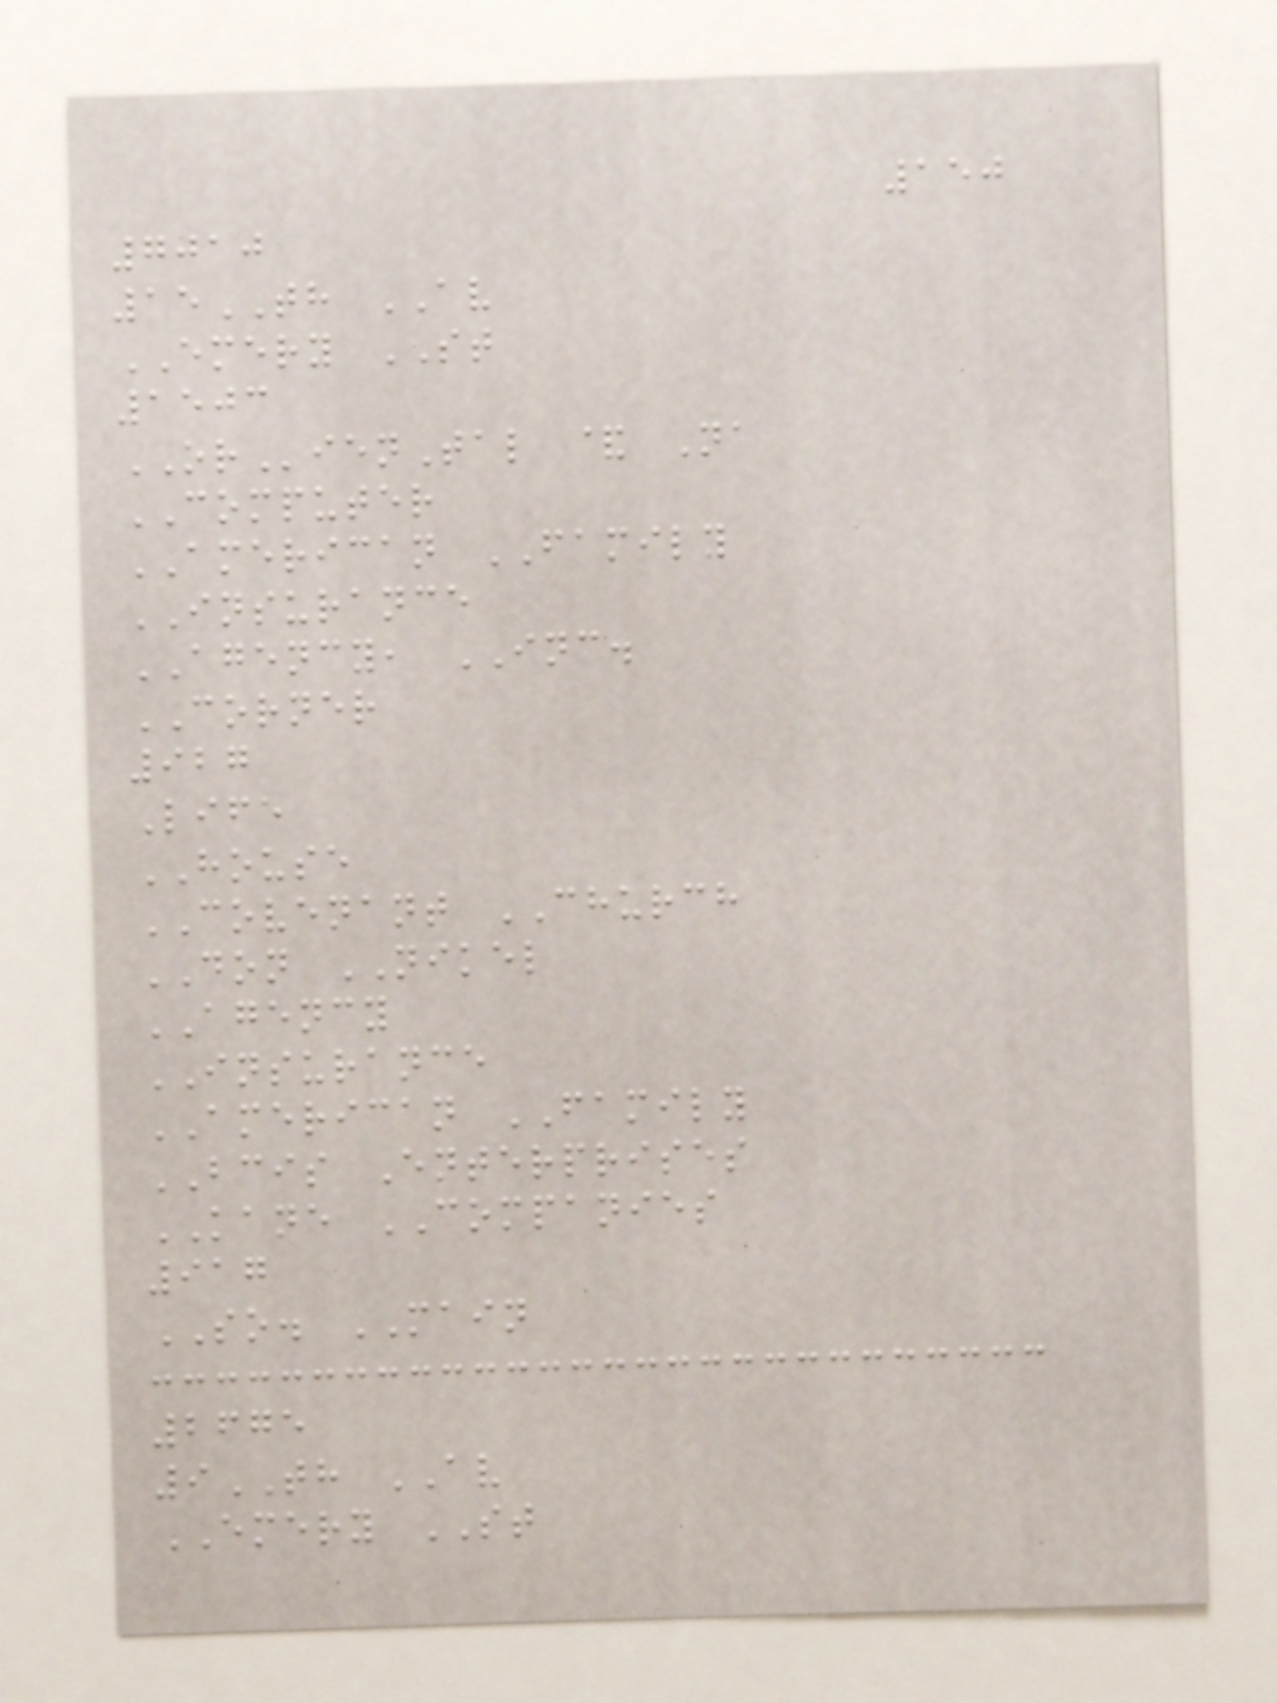150
7010
15TH AV
EMERY ST
1503
ORienTal & Na
COMPUTER
AMERICAN FAMILY
INSURANCE
AGENCY, INC.
CORNER
927
Life
HOUSE
COVENANT CHURCH
DON NIKEL
AGENCY
INSURANCE
AMERICAN FAMILY
BCIS Enterprises
KANE COMPANIES
917
SO. MAIN
2675
9TH AV
EMERY ST
